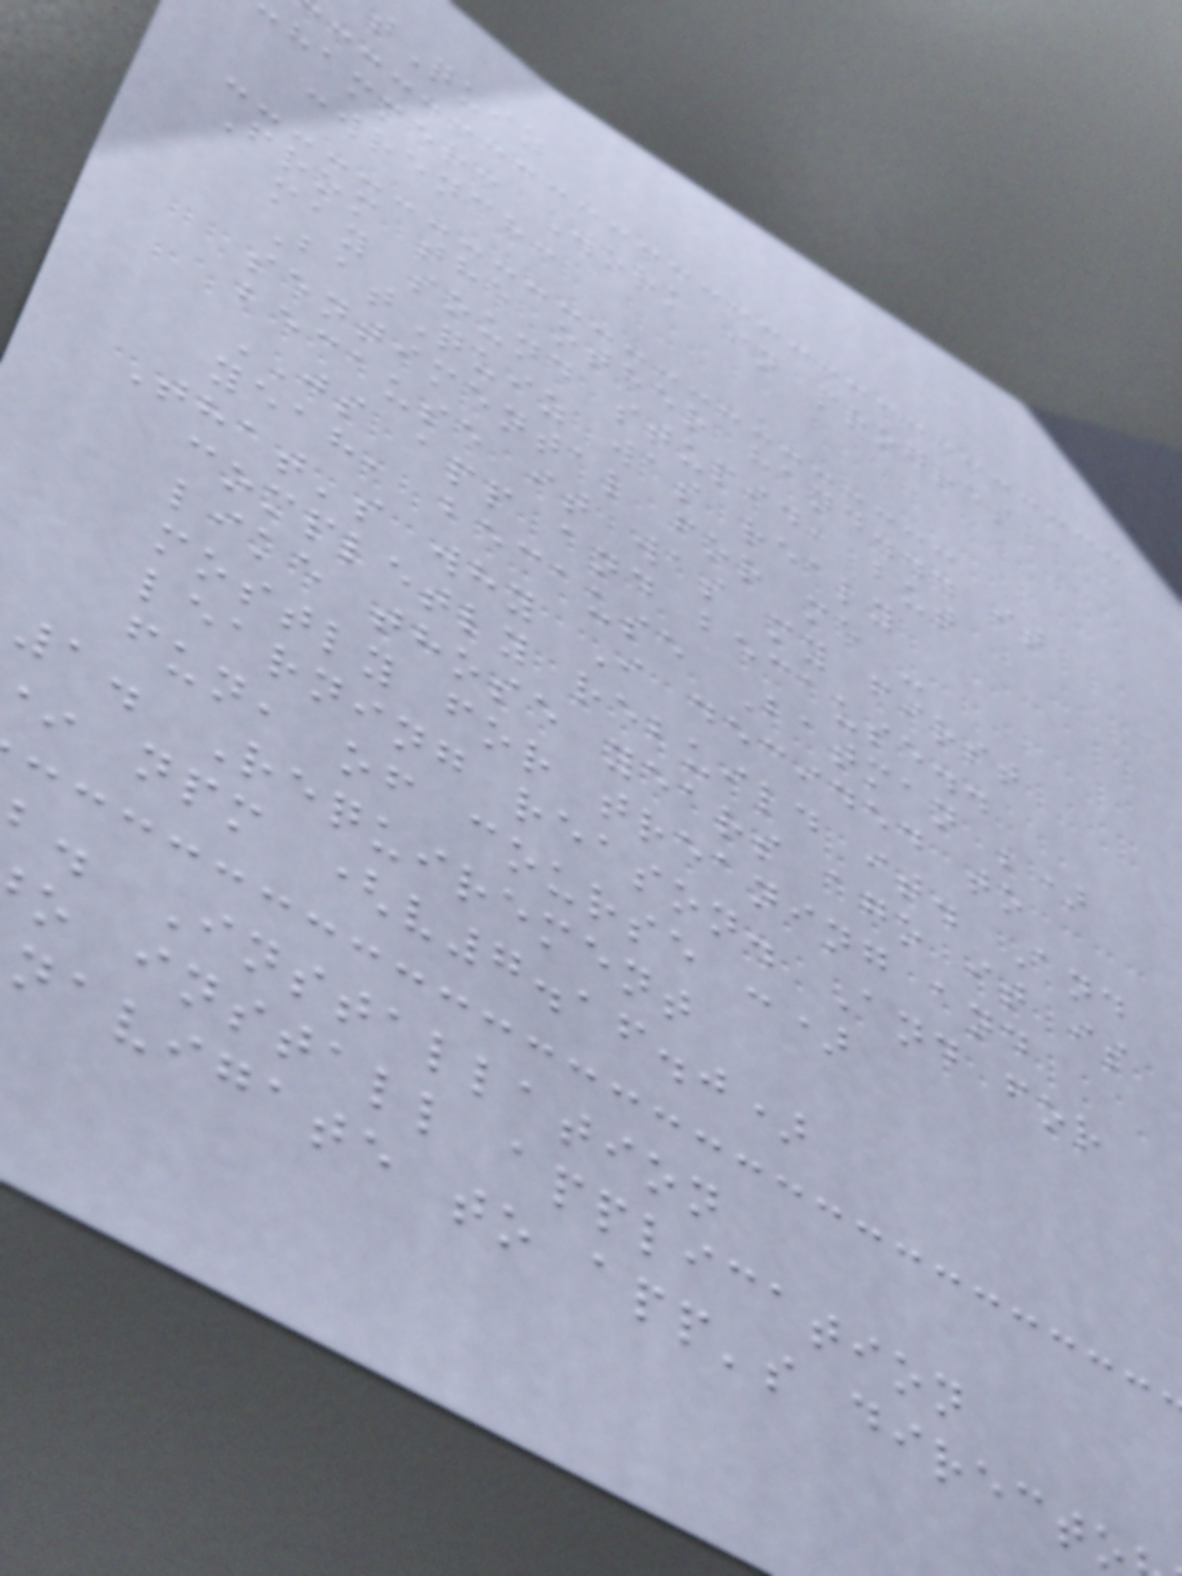tQuiz
hammer: Work in progres
:wrench:
From the other hand... it
may sound stupid, but
BatQuiz was realy
sentimental for me -
because it was my first
JS app and because..
yeah, because Batman ;)
That's why I decided to
completly rebuild it. And
like those years ago it is
mostly for treaning and
learning reason. And for
fun, of course :)
1. Requirement
npm (v7.16.0)
b. Installation
o install application
navigate to app's direct
